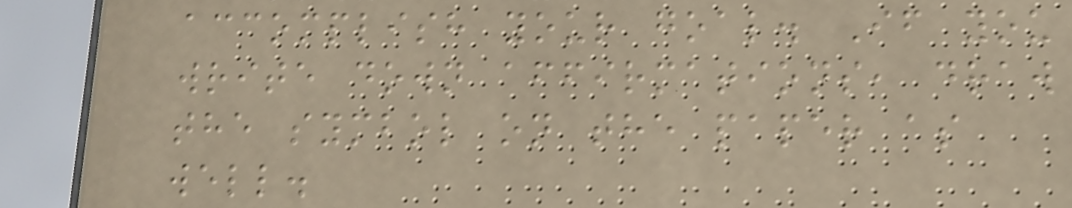accomplish your goal. If you
write down affirmations, draw
the symbol on the paper as
well.
